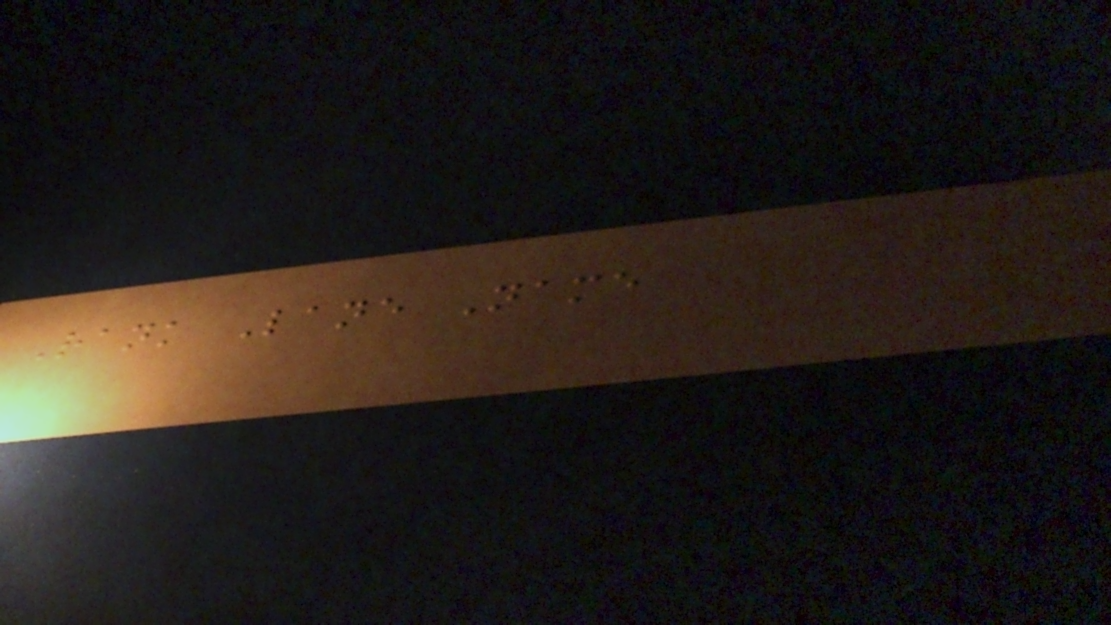Rank Lane Name
